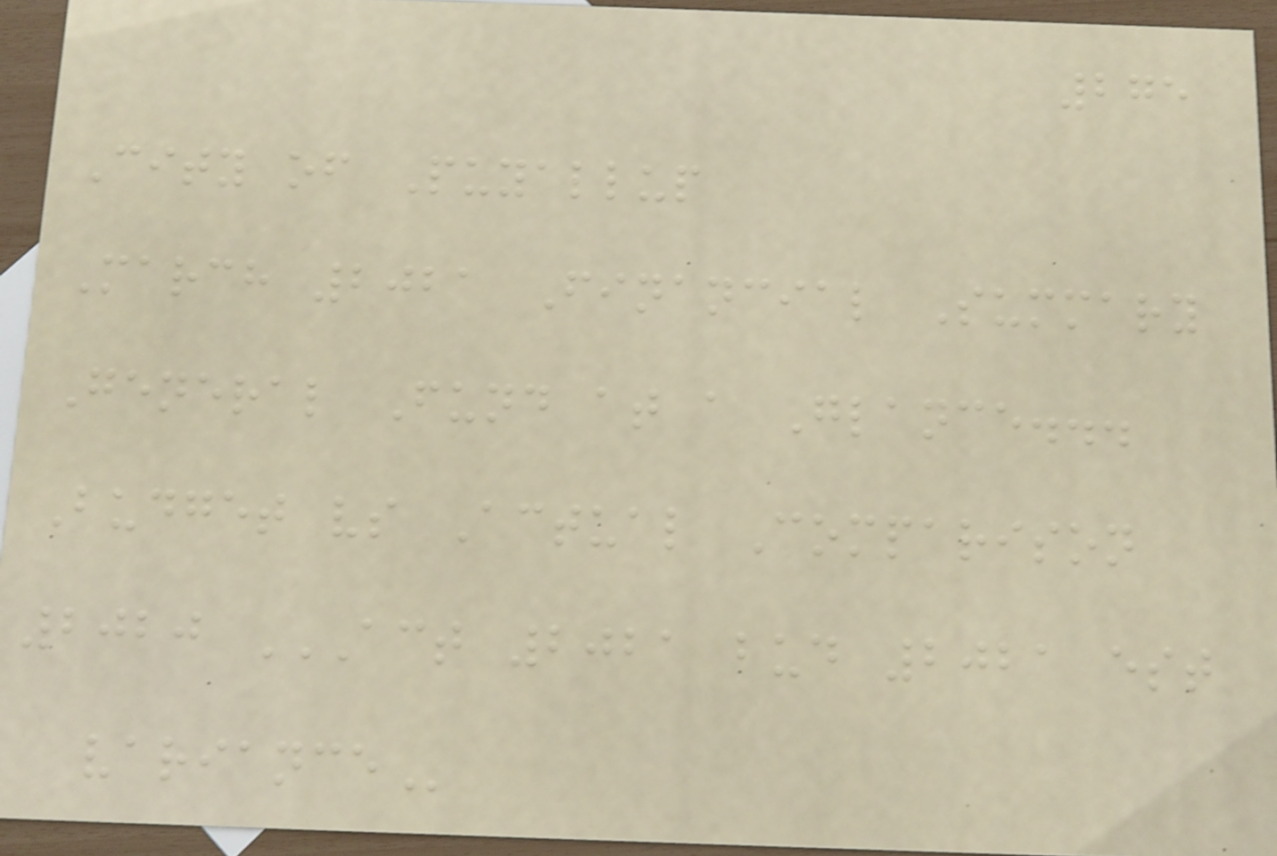275
City of Puyallup
March 2021 Financial Summary
General Fund at a Glance...
Budget vs Actual Comparison
2020 ACT 2021 BUD 2021 EST
VARIANCE
